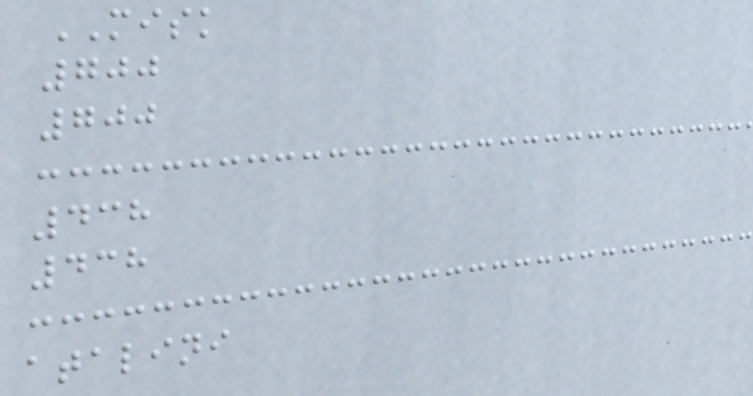MISK
700
700
438
438
atalini
